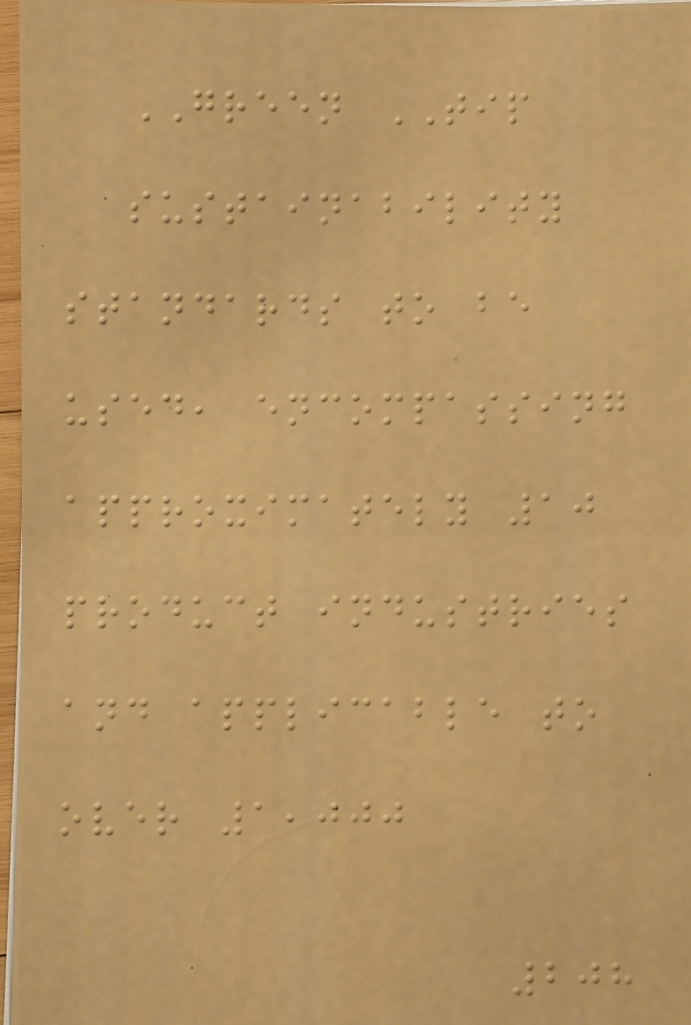GREEN TIP
sustainability
standards to be
used, encompassing
approximately 10
product industries
and applicable to
over 1,000
208
